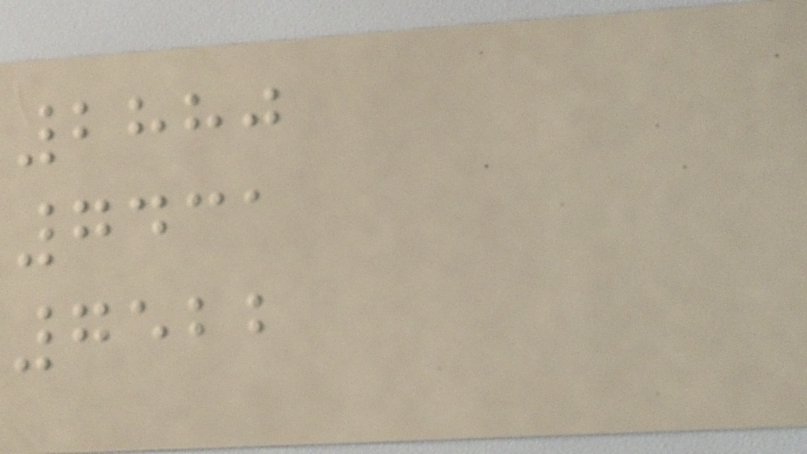2880
7431
7522
